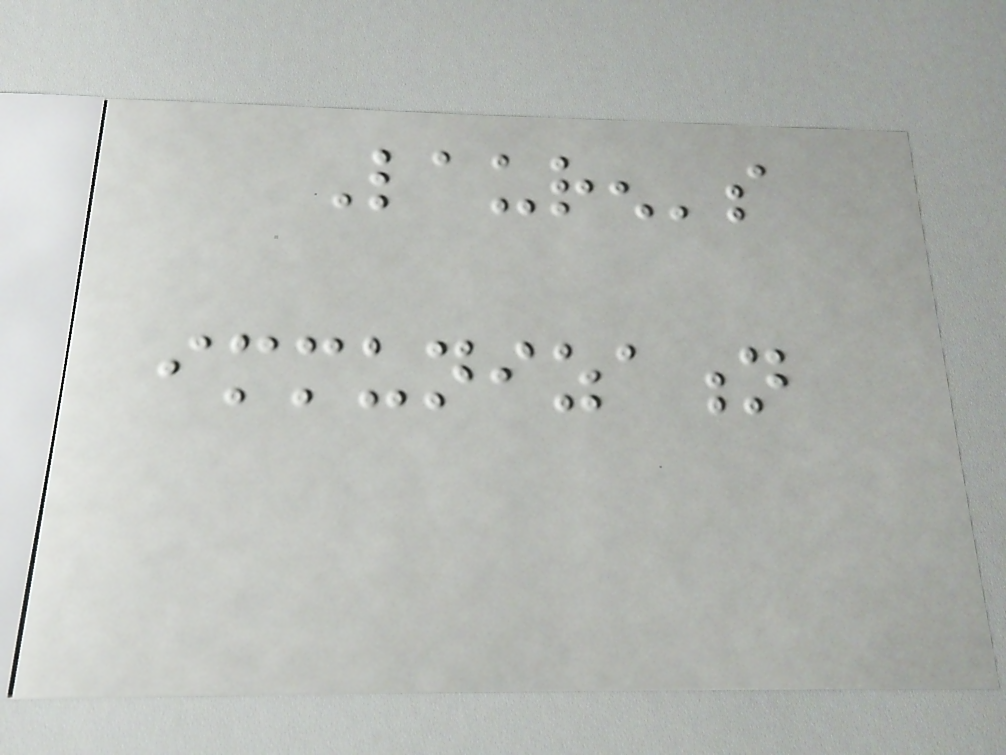Lauren's
immunization
